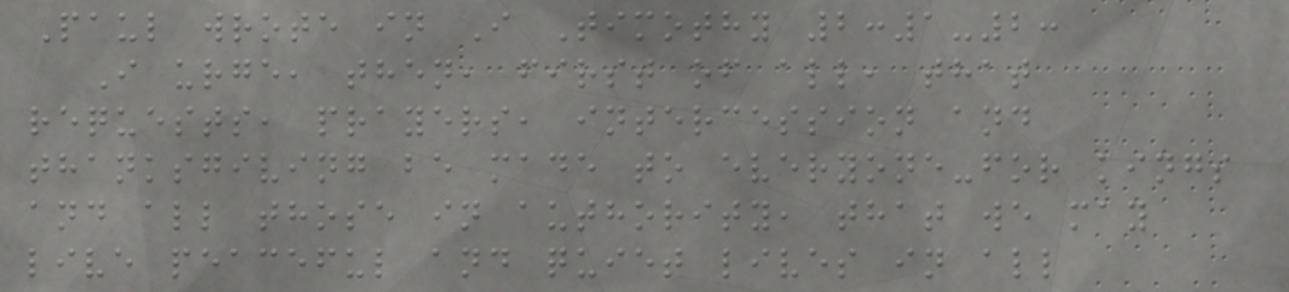Paul wrote in I Timothy 2:1-2:
I urge, then, first of all, that
requests, prayers, intercession and
thanksgiving be made to everyone-for kings
and all those in authority, that we may
live peaceful and quiet lives in all
